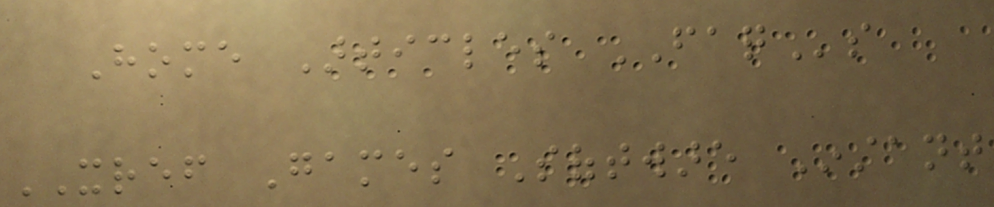Home Articles FAQs
XREF Games Software Instant
